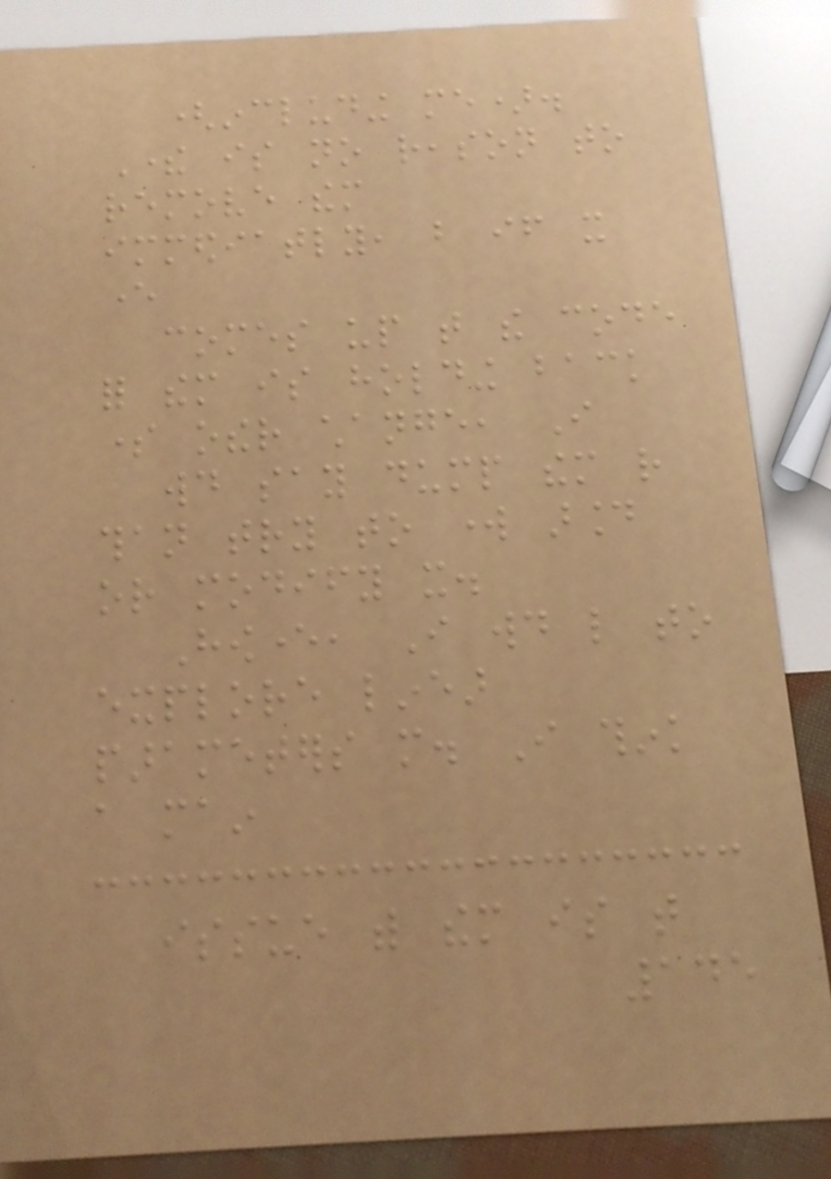(including me).
There is no reason to
remove them
immediatly, but if it
ever
comes up that the code
for them is holding back
some other change, I
would say dump them rather
than try to work around
or modify it.
However, I would like to
explore linear
parameters more. I think
a main
issue with them is that
145
